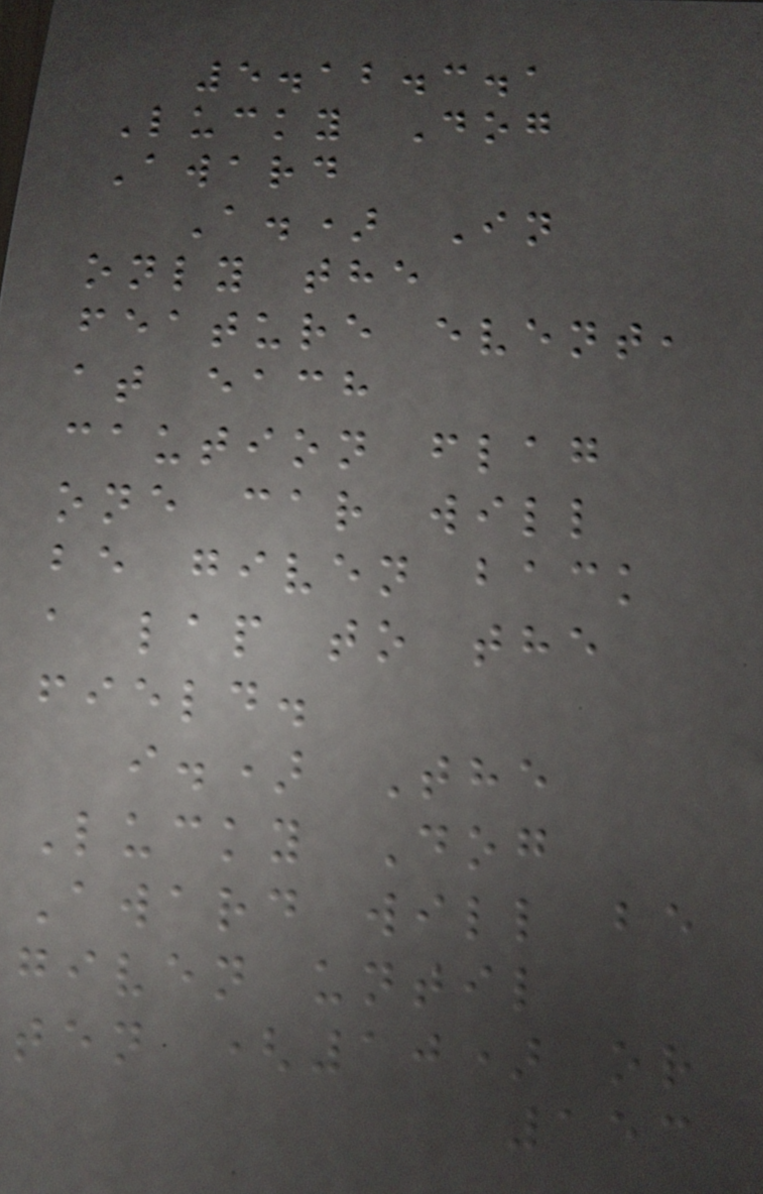5.12.3.1
Lucky Dog
Award
A.) In
only the
feature event,
at each
caution flag
one car will
be given back
a lap to the
field.
i.) The
Lucky Dog
Award will be
given until
ten (10) or
153
